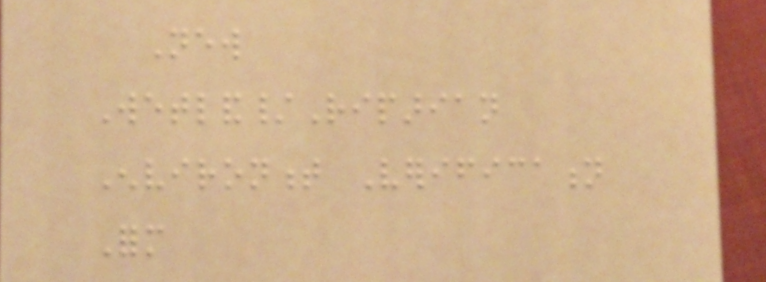New
Wetland/Riparian
Environment Verification
Form
